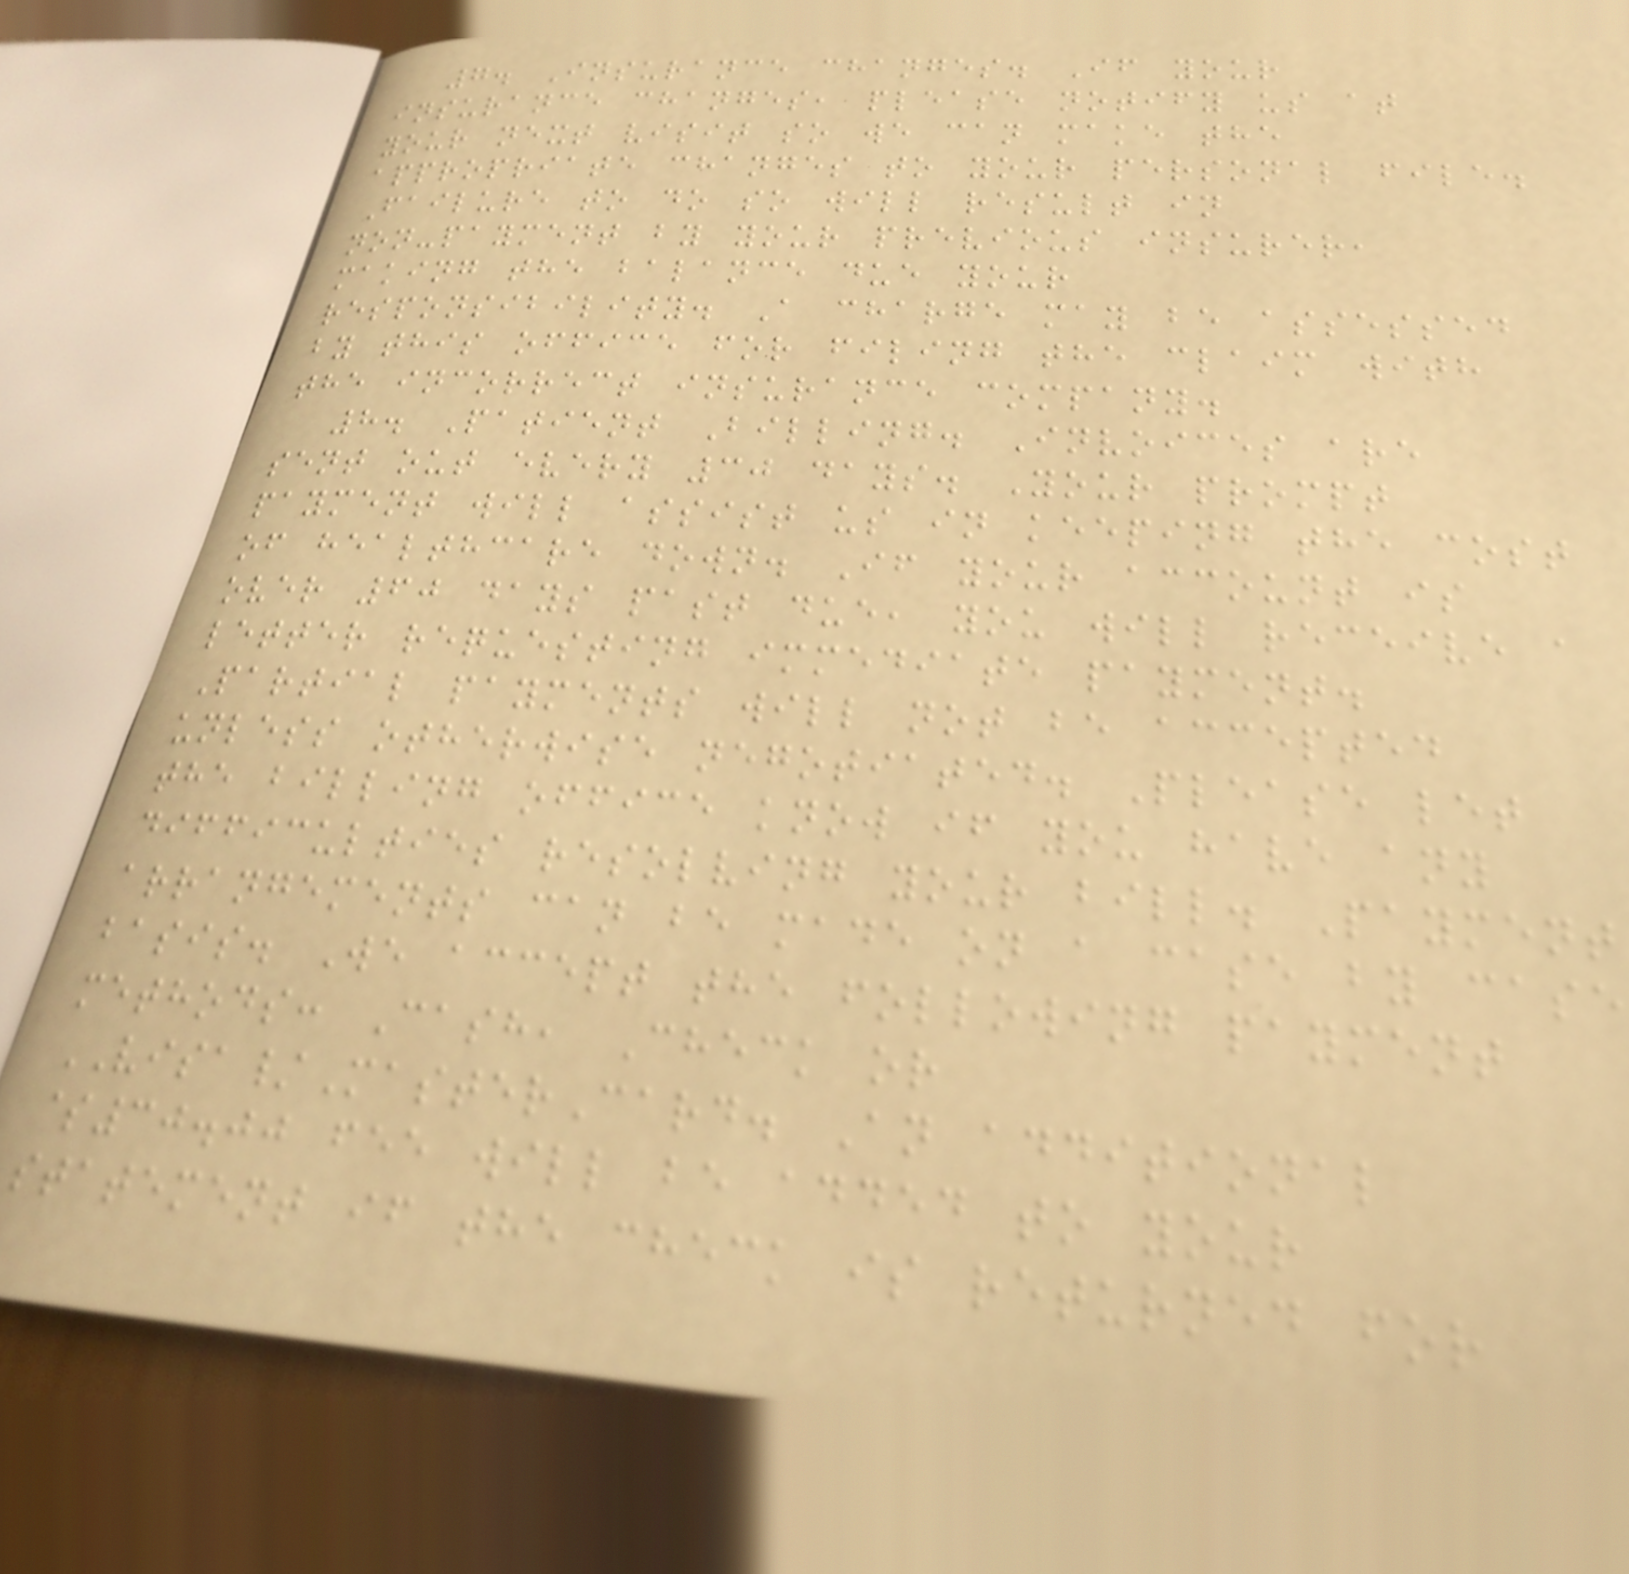7. Insurance changes. If your
insurance changes, please notify us at
your next visit so we can make the
appropriate changes to your personal file.
Failure to do so will result in
non-payment by your previous insurer,
making the balance due your
responsibility. A charge may be assessed
by this office for filing the claim with
the incorrect insurance company.
8. Patient Billing. Invoices are
sent out every 30 days. Your prompt
payment will assist us in keeping the cost
of healthcare down. If your account is
over 60 days past due, you will receive a
letter requesting immediate payment.
Partial payments will not be accepted
unless otherwise negotiated. Please let
the billing office know if you have any
difficulties resolving your bill. Payment
arrangements can be made on a case by case
basis. We accept the following payment
methods: Cash, Check or
VISA/MasterCard. An additional
$30.00 fee will be added to your
statement if the check is returned for
